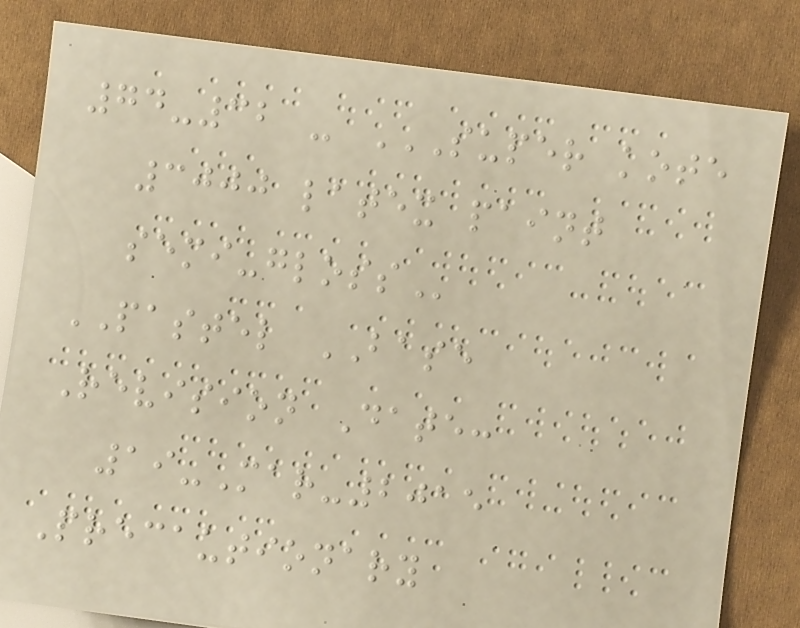74-32 - SUPER KOTE
3000 LATEX PAINT
SEMI-GLOSS
PASTEL BASE
Revision Date:
19-Mar-2015
Precautionary
